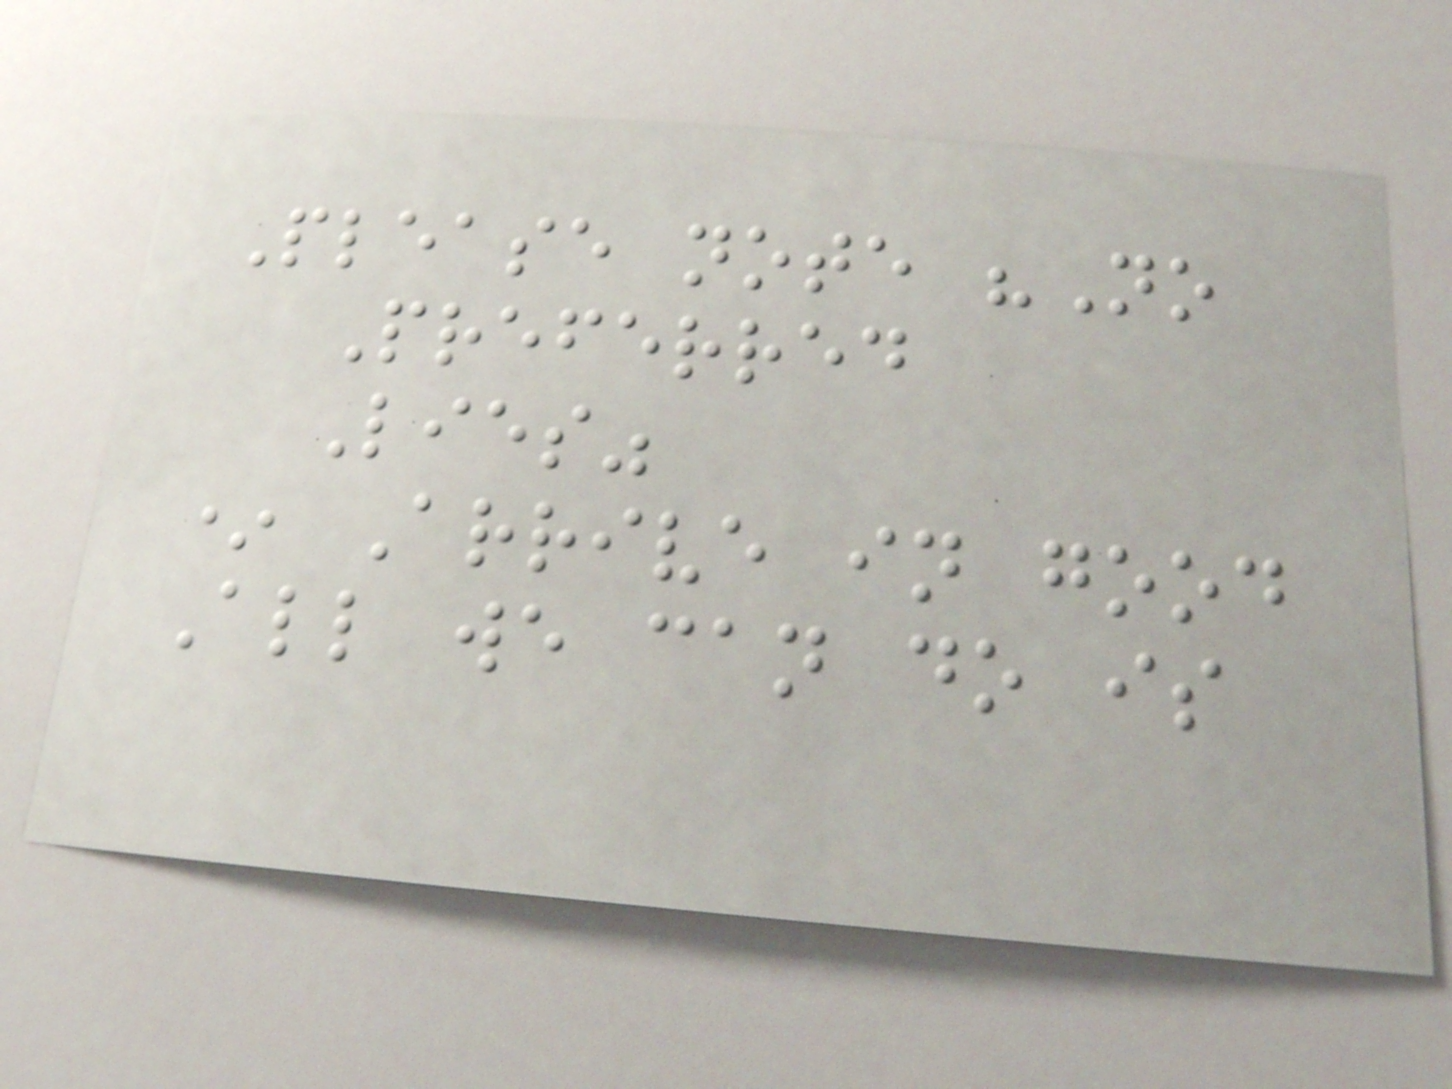Please note "No
Preferred
Lies"
* Arrive in good
All we can do is
